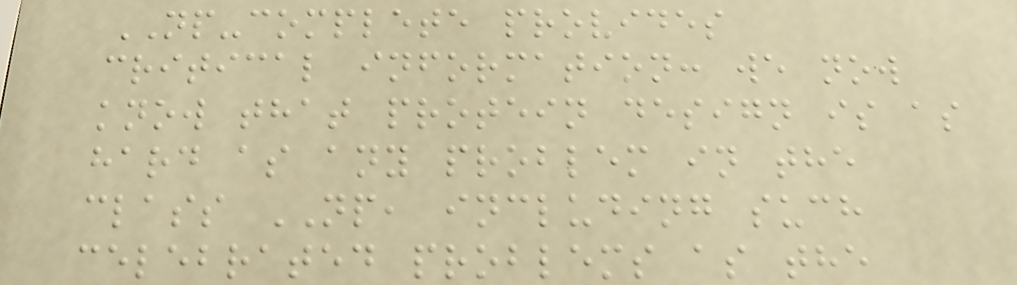NP-complete provides
critical information: we now
know that protein design is as
hard as any problem in the
class NP, including such
celebrated problems as the
